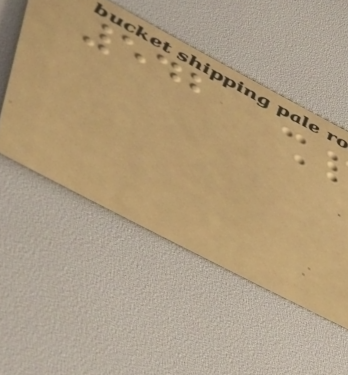542
